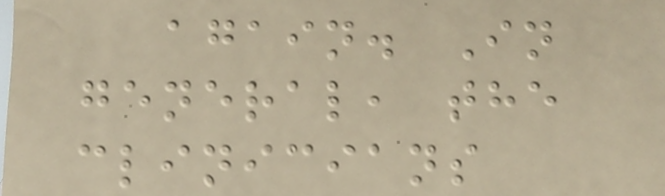again. In
general, the
clinicians
